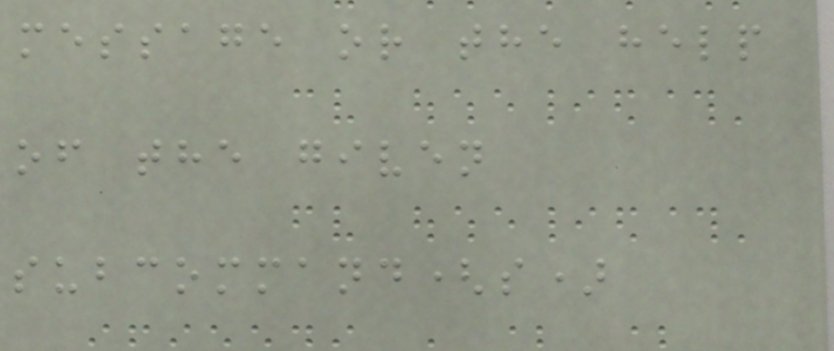message or the help
of the given
subcommand(s)
